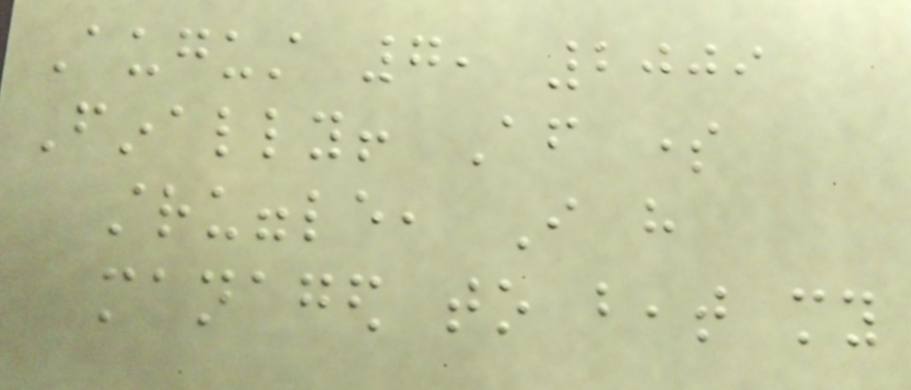August 7, 2009
Finally! After some
struggle, I have
managed to beat my
